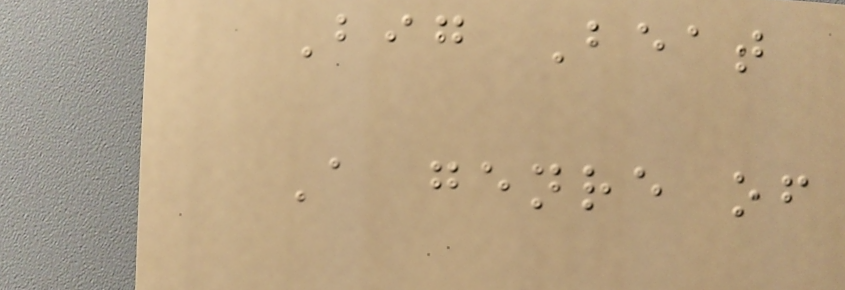Big Beat
A genre of
